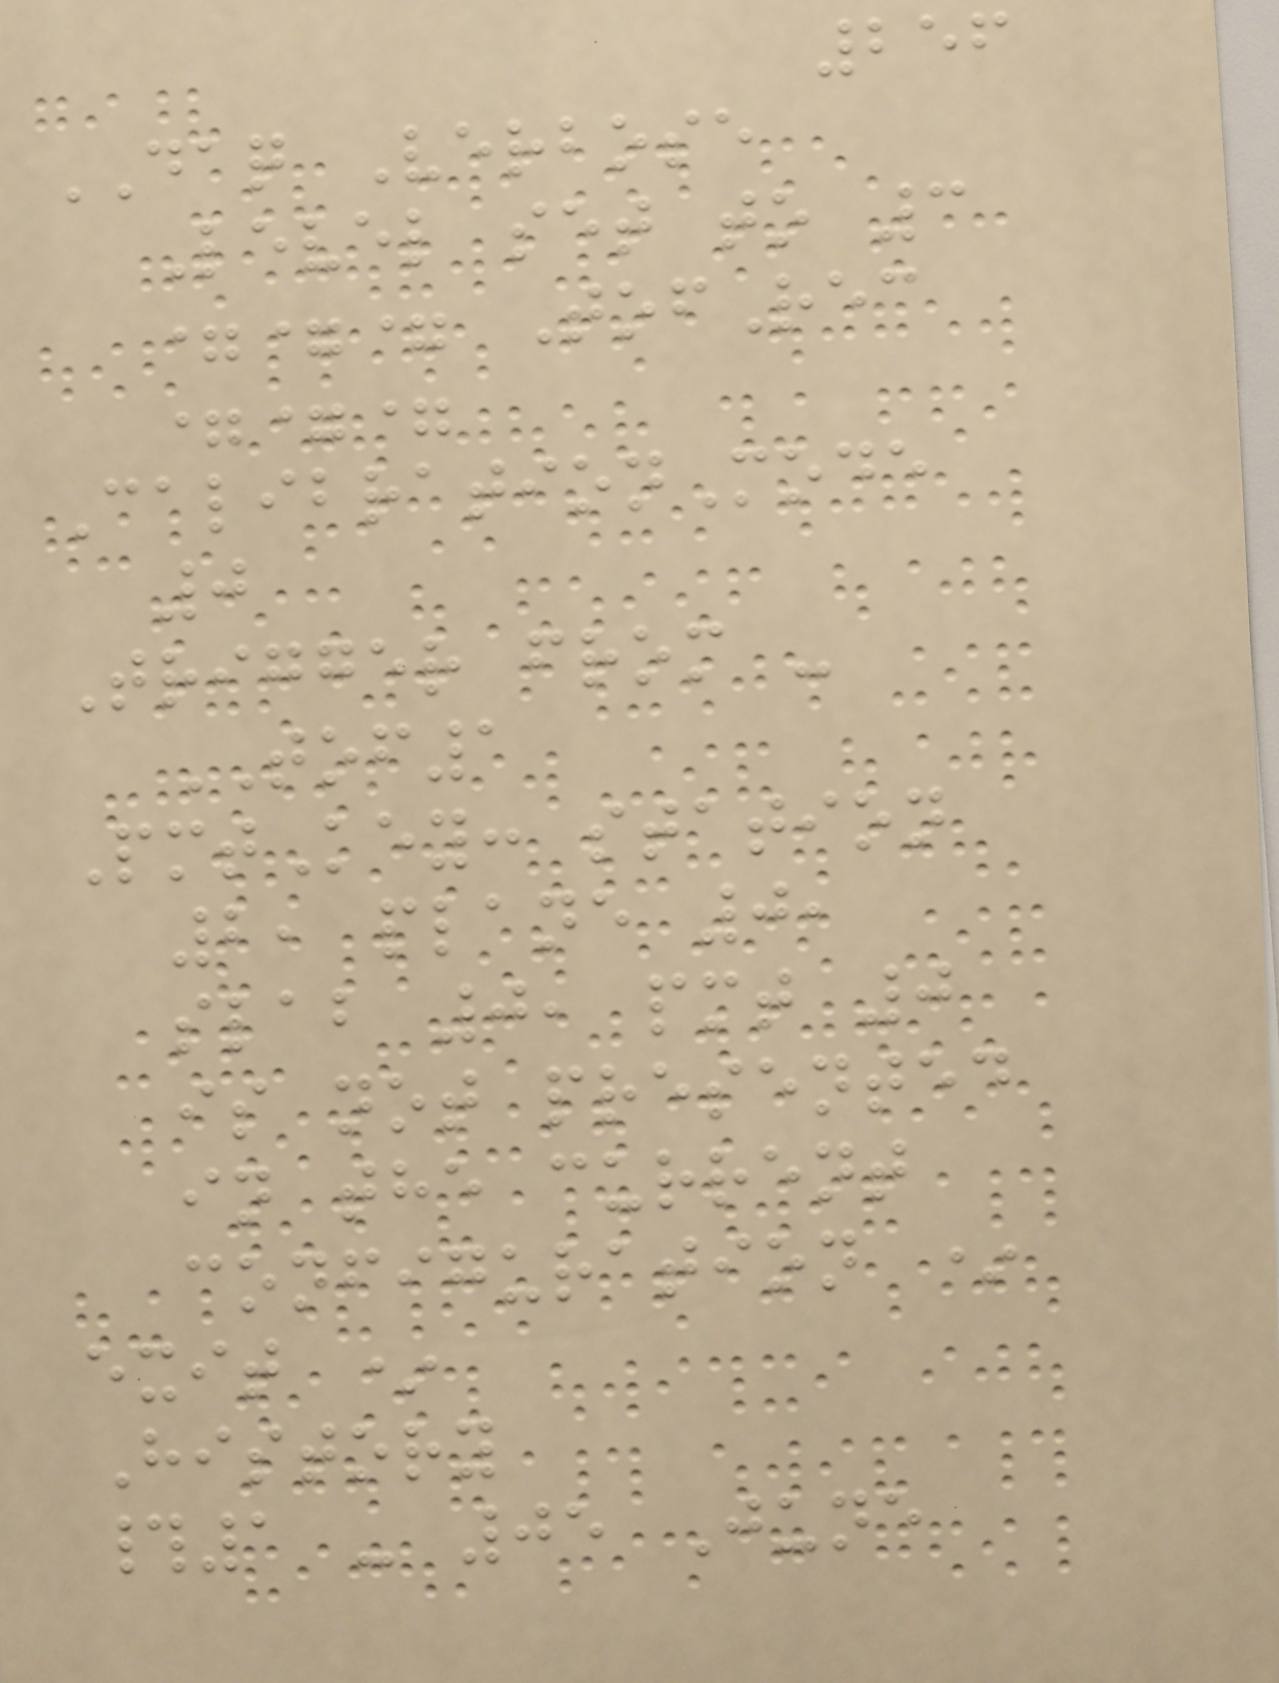256
DAQ Verbose
Level set to 3
=== TofRec
===
CalibrationMode
0
Trigger from -
TOF1
PmtKey: station
2, plane 0,
slab 0, pmt 0
is not presented
in the current
configuration *
exit *
History
#1 - 05 June
